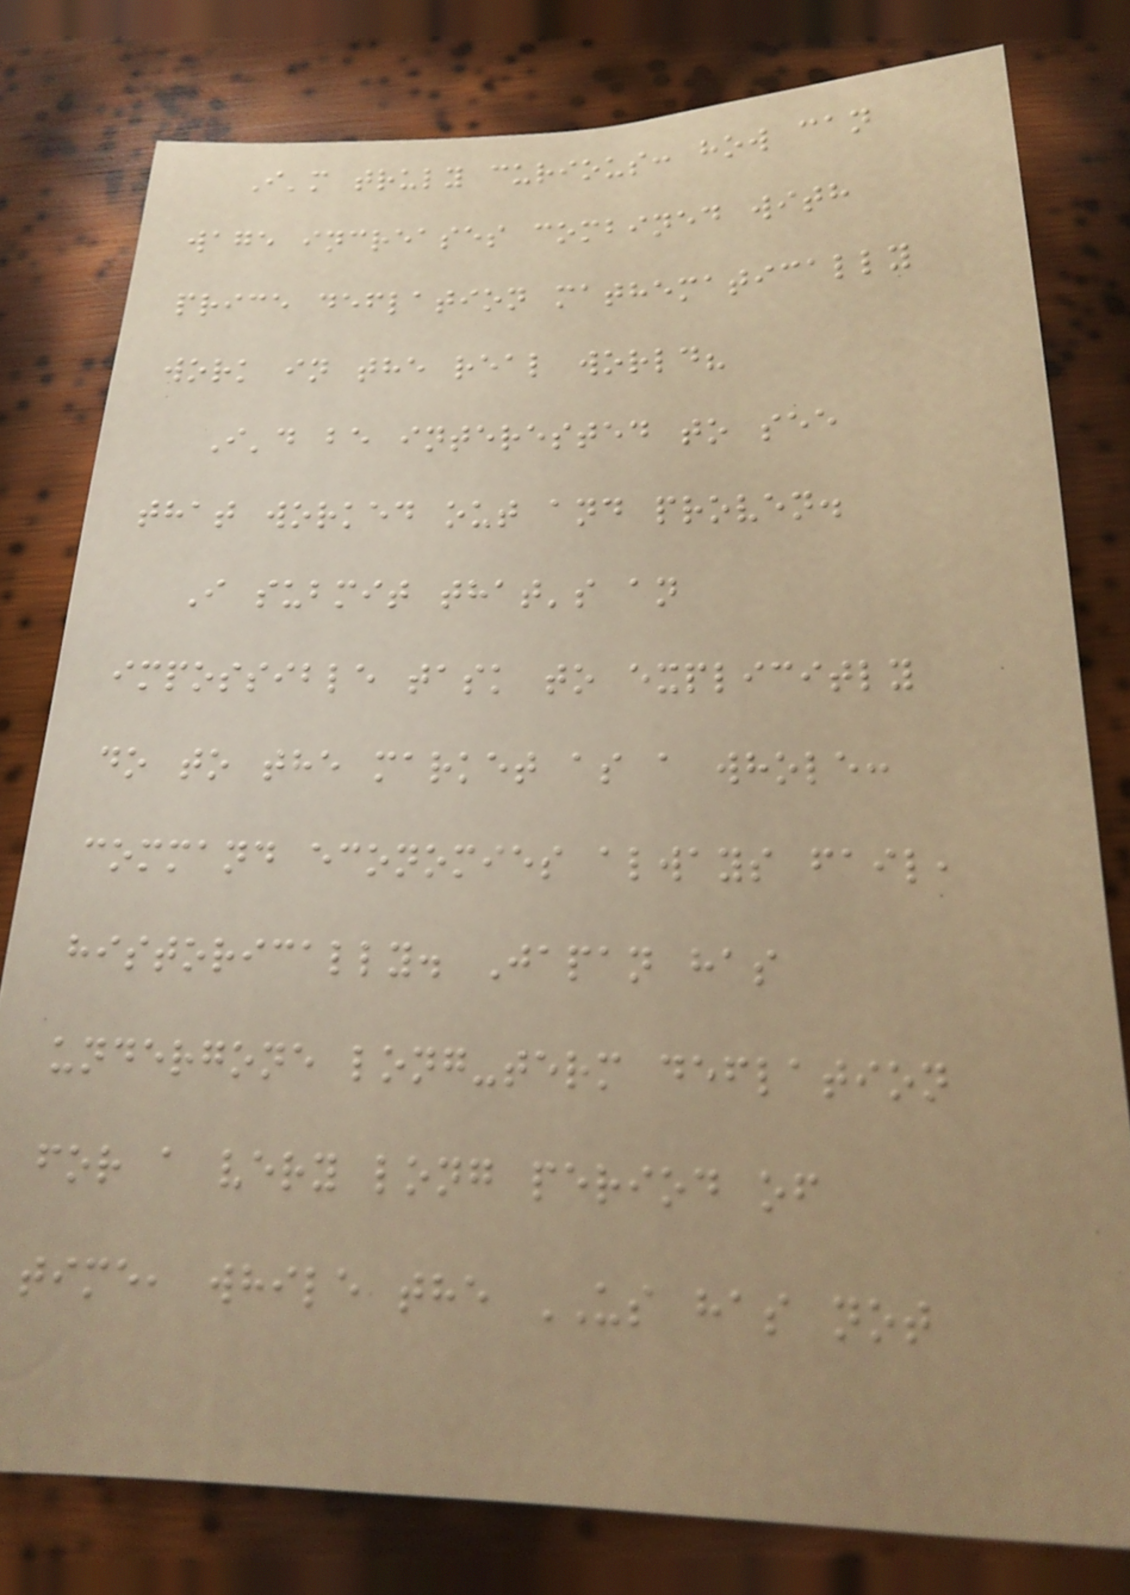I'm truly curious: how can
wage increases combined with
price deflation mathematically
work in the real world?
I'd be interested to see
that worked out and proven.
I submit that's an
impossible task to explicitly
do to the market as a whole:
command economies always fail,
historically. Japan has
undergone long-term deflation
for a very long period of
time, while the US has not
